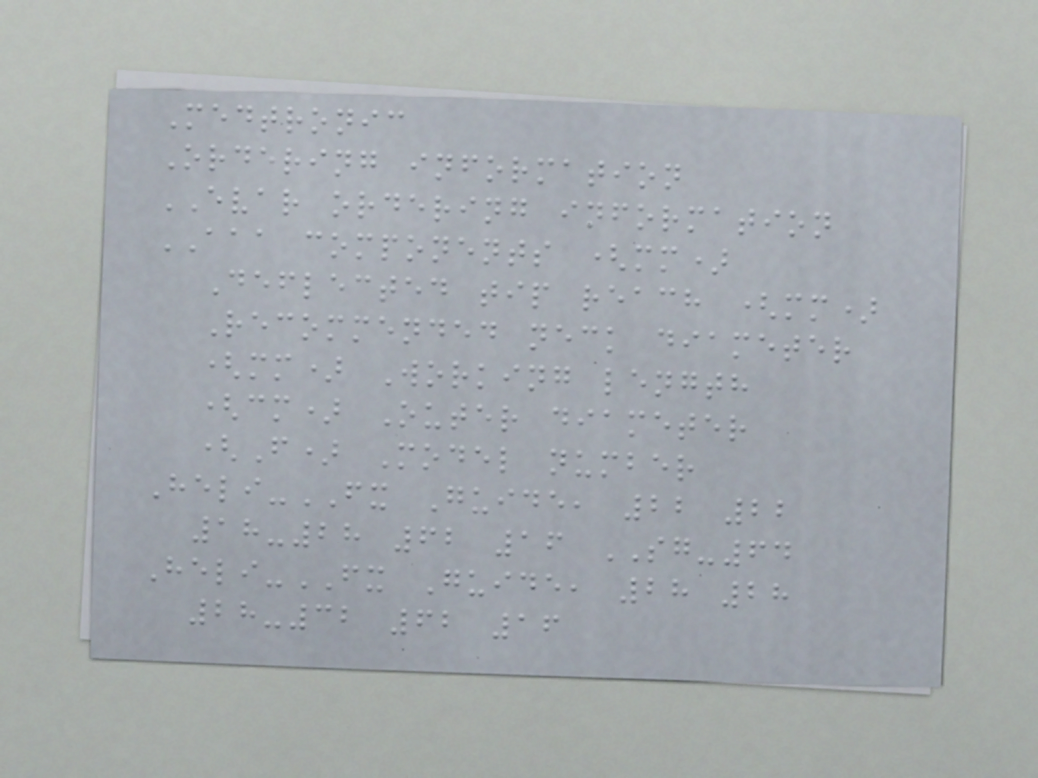Medtronic
Ordering information
EVAR ordering information
AAA components (mm)
Deflected tip reach (mm)
Recommended neck diameter
(mm) Working length
(cm) Outer diameter
(F) Model number
Heli-FX Guide, 22 22
18-28 62 16 SG-64
Heli-FX Guide, 28 28
28-32 62 16
